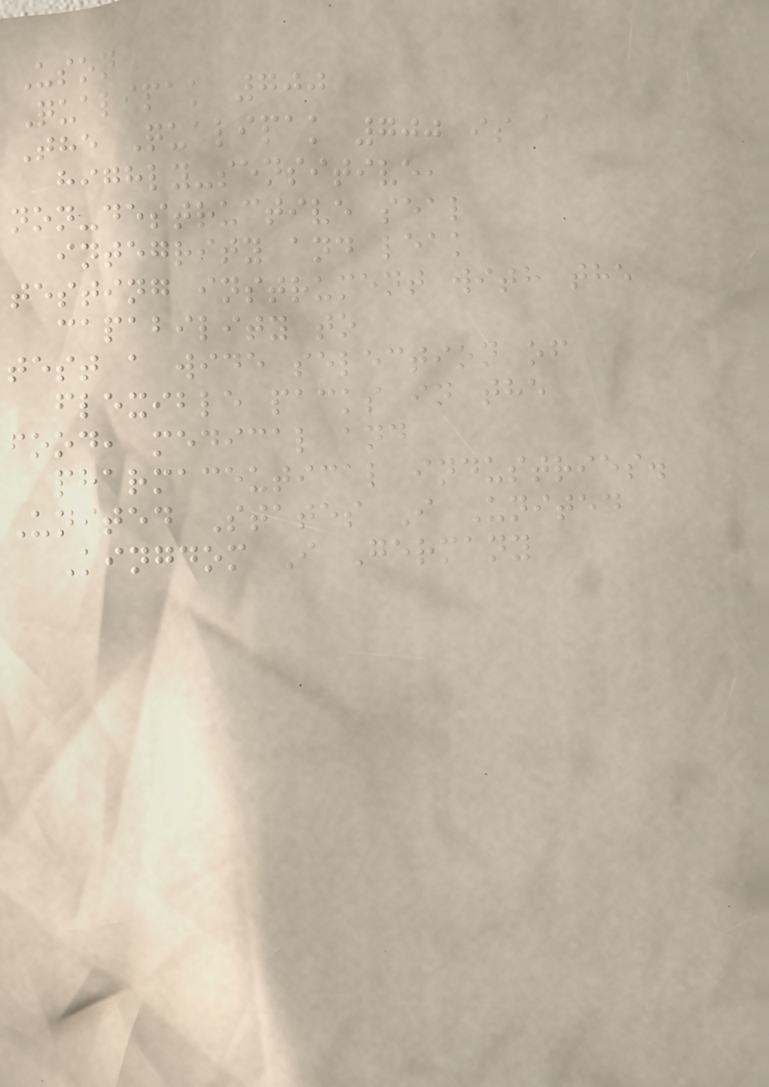Uson
Qualipak 700
The Qualipak 700 is a
highly-sensitive,
non-destructive seal
integrity and leak
testing instrument with the
capability to
test a wide selection of
flexible packs in the
food, medical and
pharmaceutical industries.
United States I United
Kingdom I Germany
